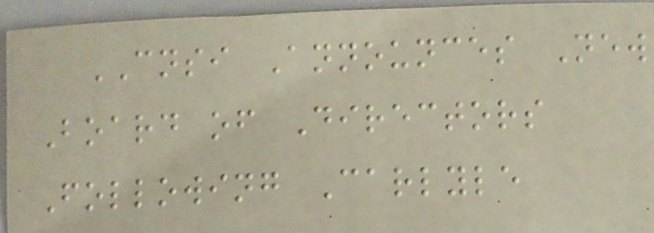CNSI Announces New
Board of Directors
Following Carlyle
